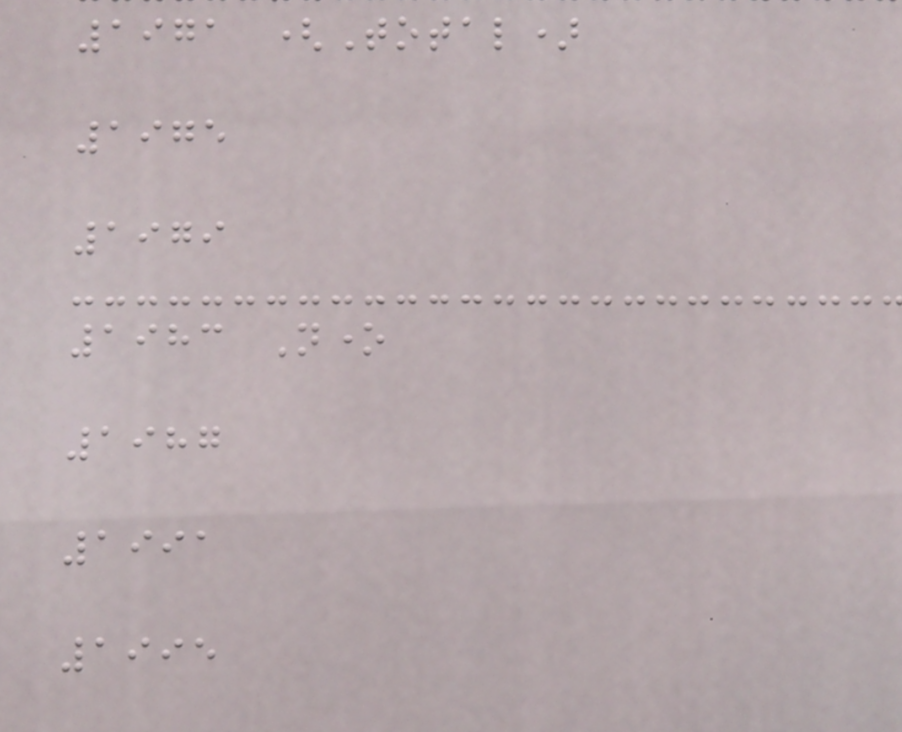1971 (Total)
1975
1979
1983 None
1987
1991
1995
